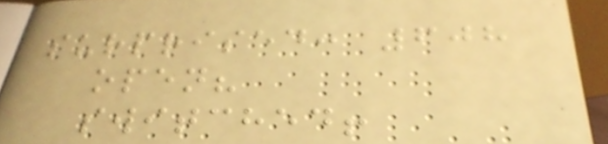surprised: 608
open?
switched!
